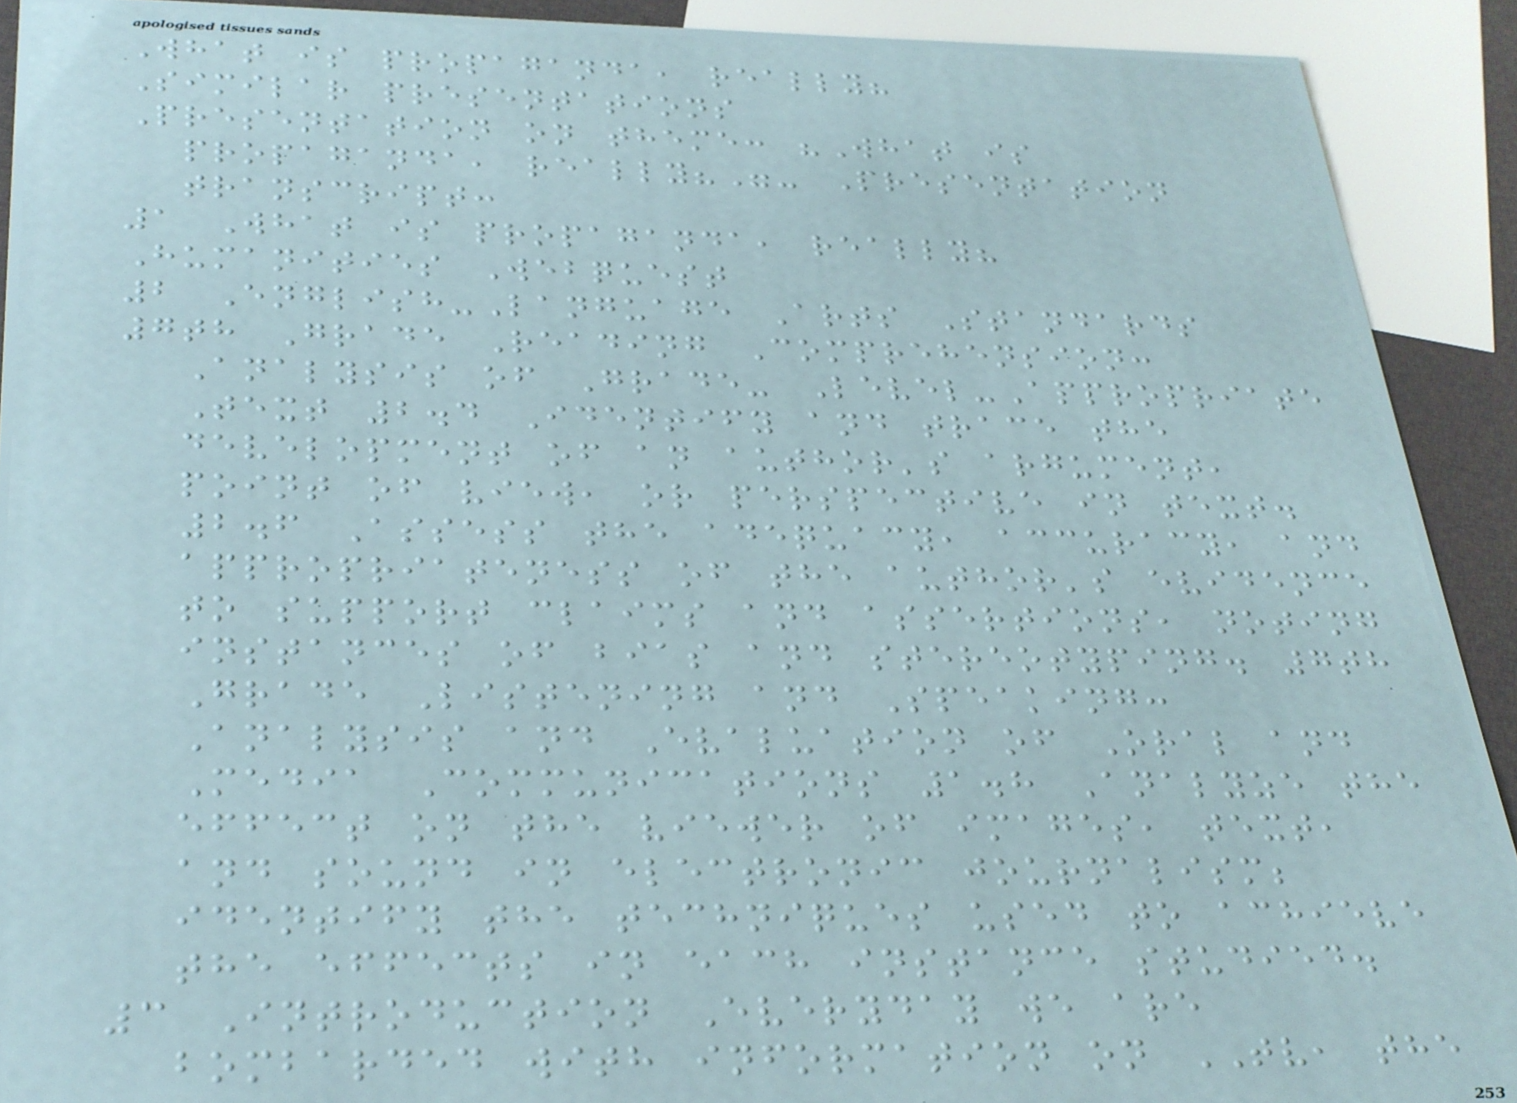What is propaganda, really?
Similar presentations
Presentation on theme: "What is
propaganda, really?"- Presentation
transcript:
1 What is propaganda, really?
Humanities Webquest
2 English-Language Arts Standards
7th Grade Reading Comprehension:
Analysis of Grade- Level-Appropriate
Text 2.4 Identify and trace the
development of an author's argument,
point of view, or perspective in text.
2.6 Assess the adequacy, accuracy, and
appropriateness of the author's evidence
to support claims and assertions, noting
instances of bias and stereotyping. 7th
Grade Listening and Speaking:
Analysis and Evaluation of Oral and
Media Communications 1.8 Analyze the
effect on the viewer of images, text,
and sound in electronic journalism;
identify the techniques used to achieve
the effects in each instance studied.
3 Introduction Everyday we are
bombarded with information on TV, the
